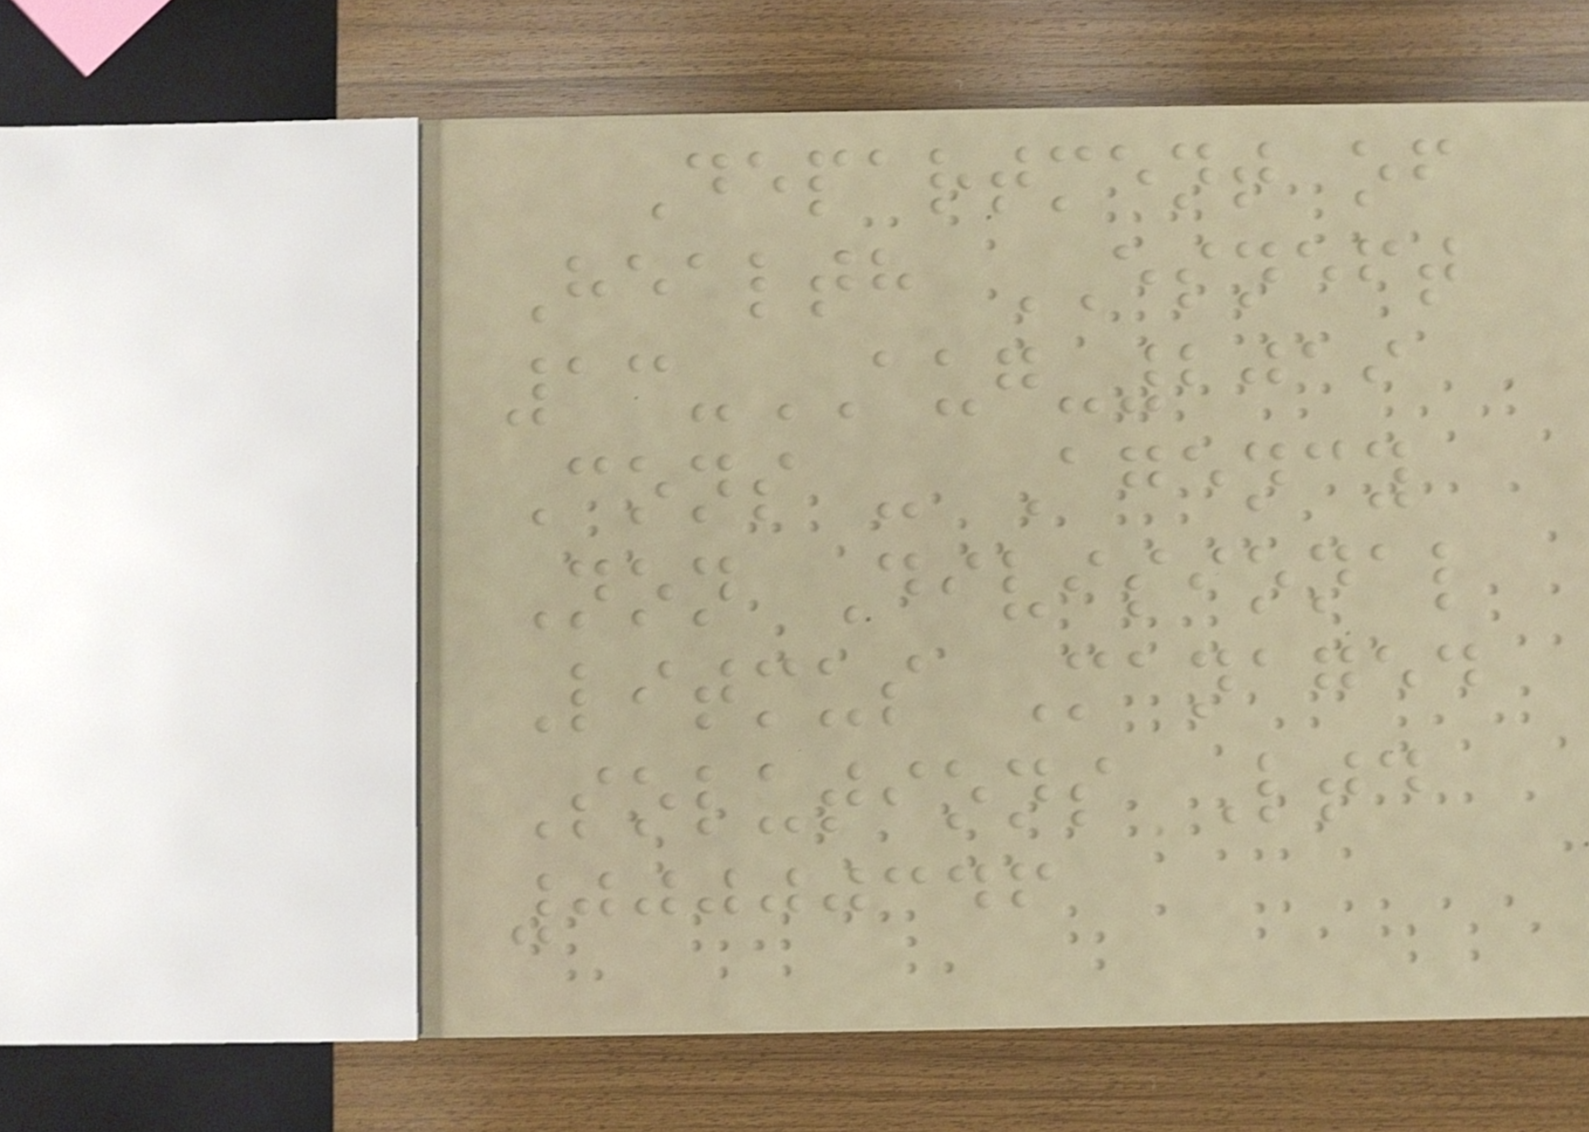Department of
Health ESNEFT
13-AUG-2019
Cons - Agency
Non Divisional
Litmus Managed
Solutions Ltd
00000346
